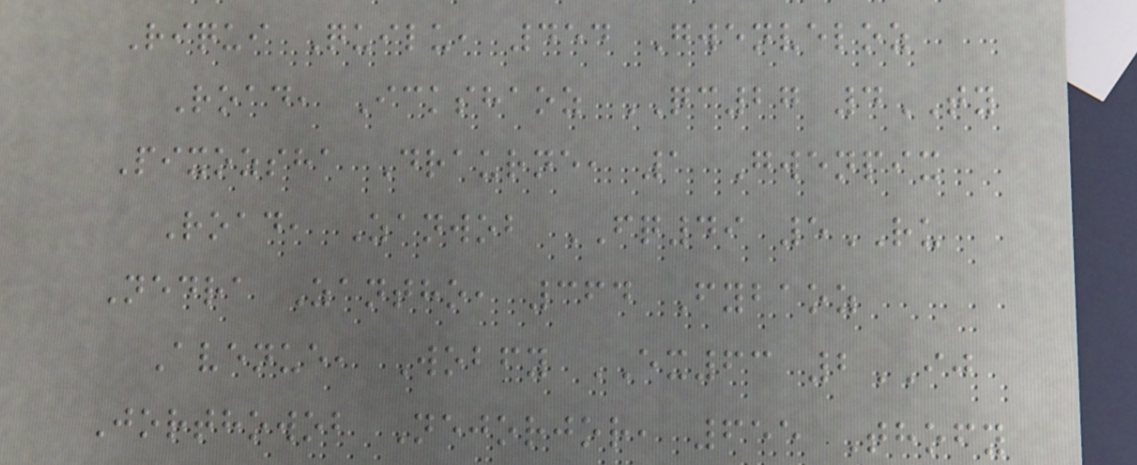Riqui Quilu, 454 Gwenveloz
Road, Ickshaoz QC27 4TY
Pixozsha Draurne, 1 Gwenpix
Road, Zanwob FQ49 5RU
Nedra Zantho, 364 Fybaoz
Avenue, Wobfy EX63 2IJ
Jorthowob Nejorjor, 655 Thofy
